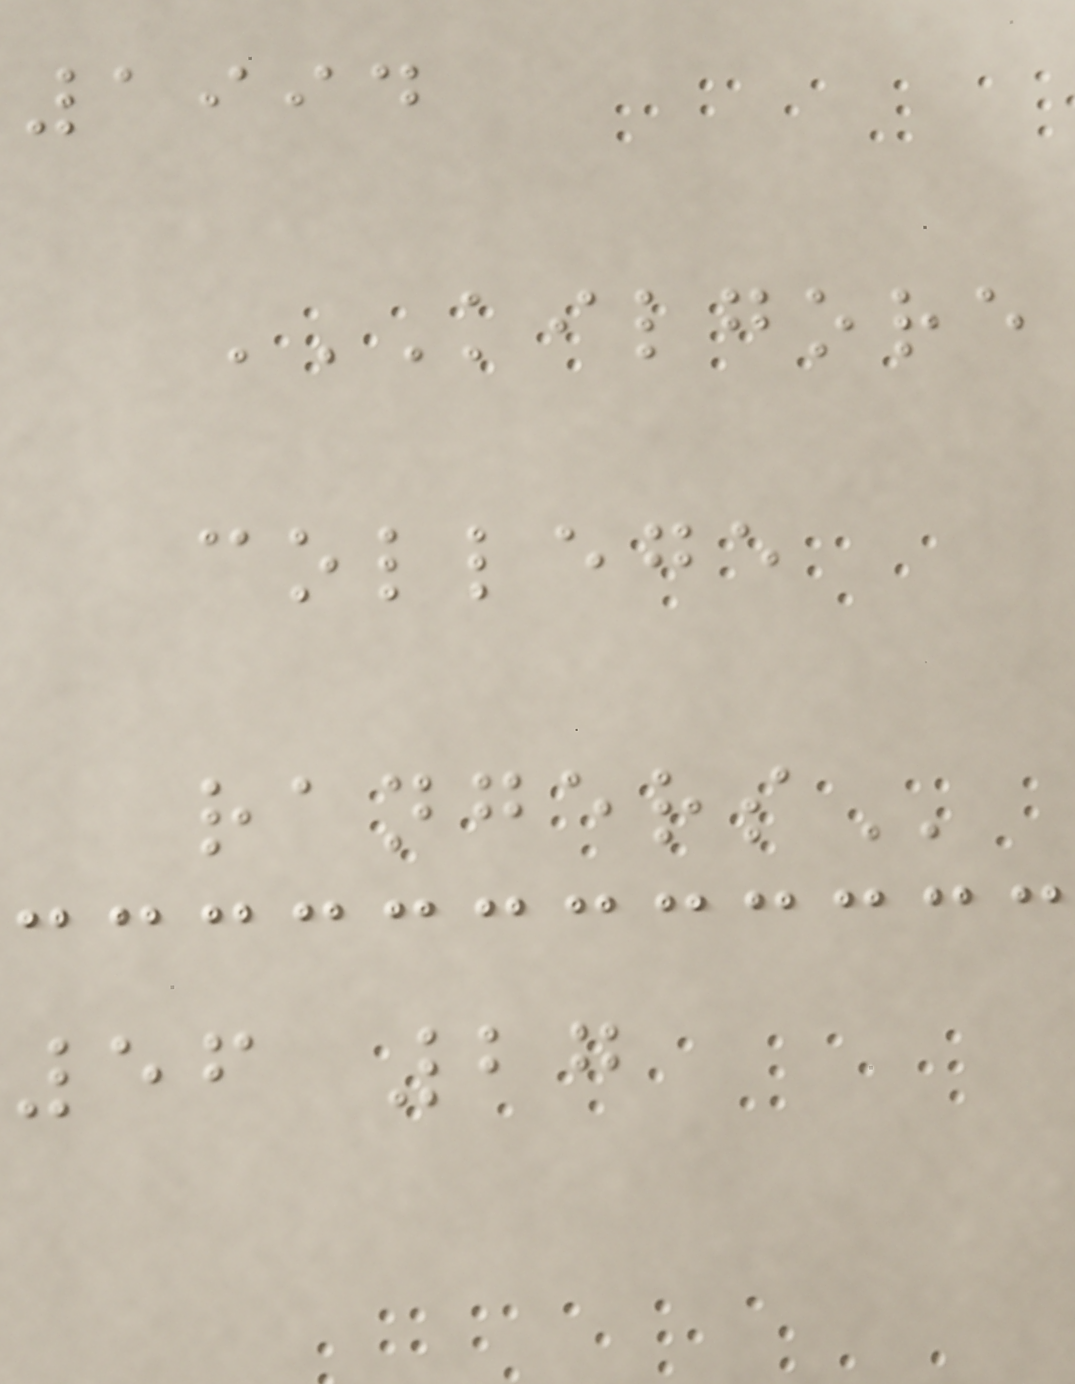1994
KILGORE
COLLEGE
RANGERS
56 27
